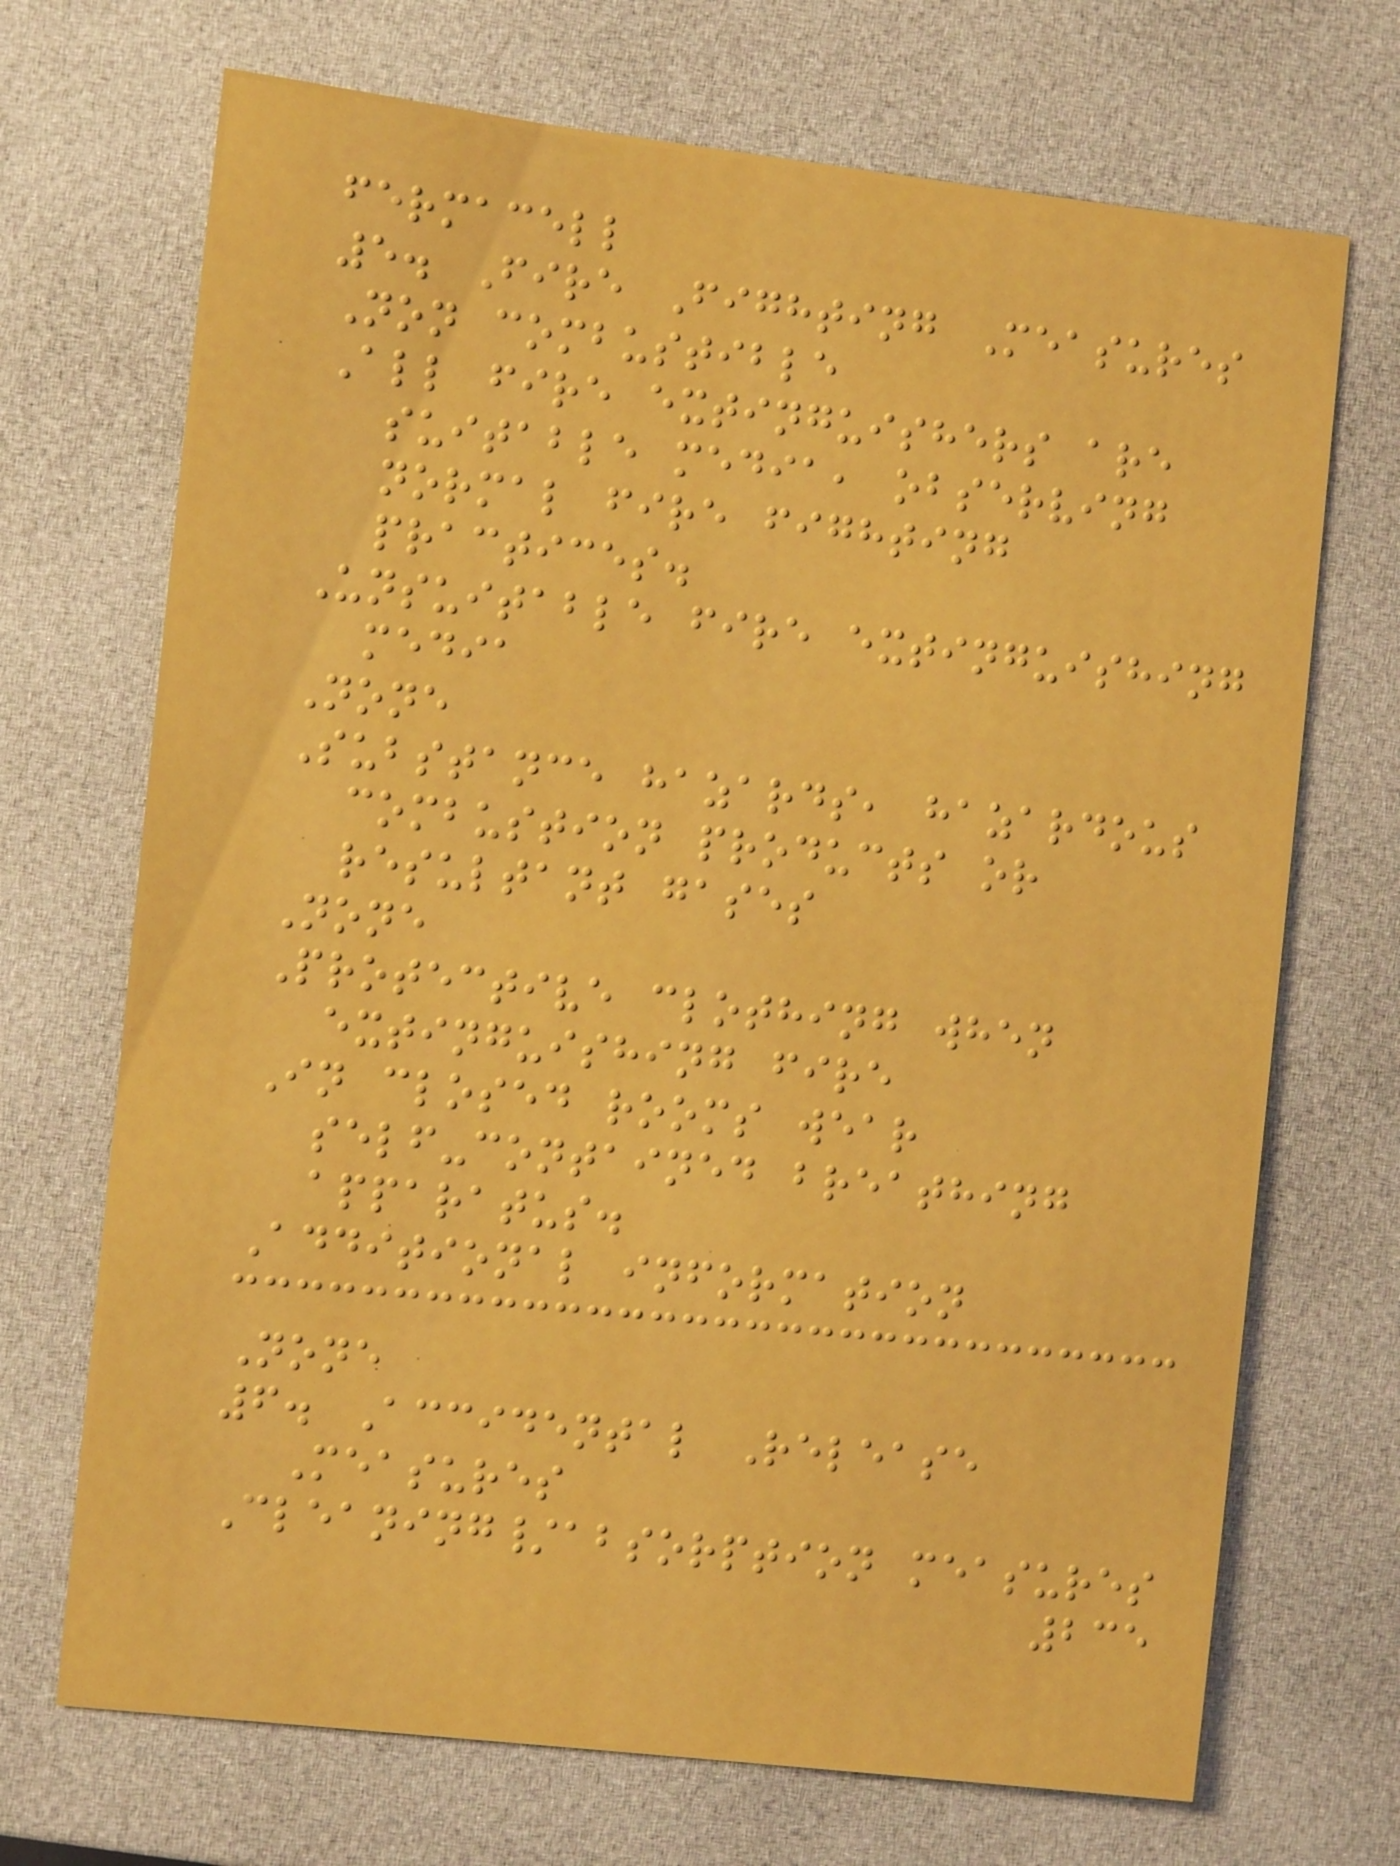fermacell
5. Fire Fighting Measures
Non combustible
All fire extinguishers are
suitable media, observing
normal fire fighting
practices.
Unsuitable fire extinguishing
media
None
Substance hazards, hazardous
combustion products or
resultant gases
None
Protective clothing when
extinguishing fire
In closed rooms wear
self-contained breathing
apparatus.
Additional information
None
6. Accidental Release
Measures
Cleaning/absorption measures
235
